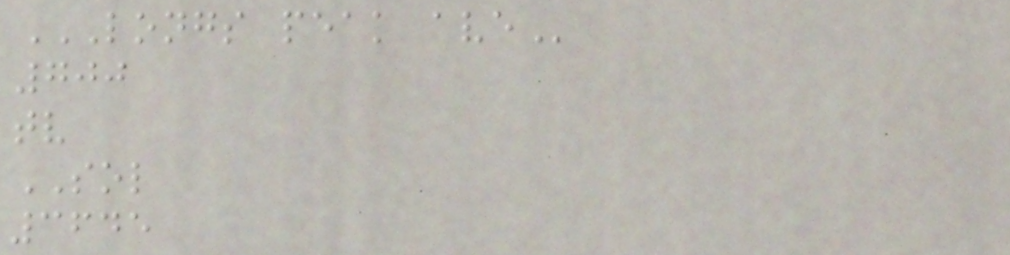LONGS PEAK AVE
700
tv
SOL
3645
